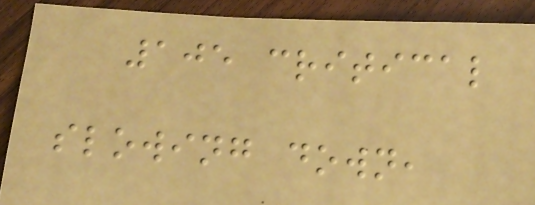105 critical
slowing down,
